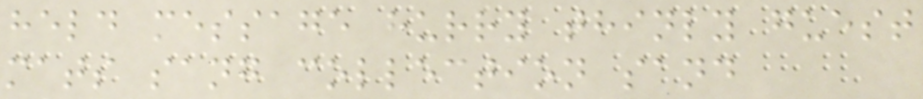held message hurry thinly guest
mats sang collection sand
